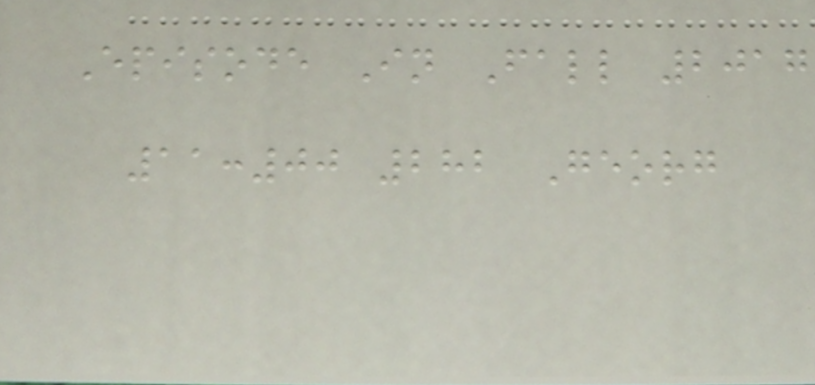Episode In Fall 2017
11:00 282 Georg
